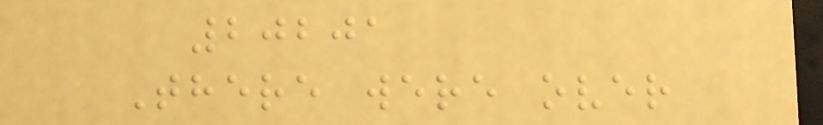20201
There were over
